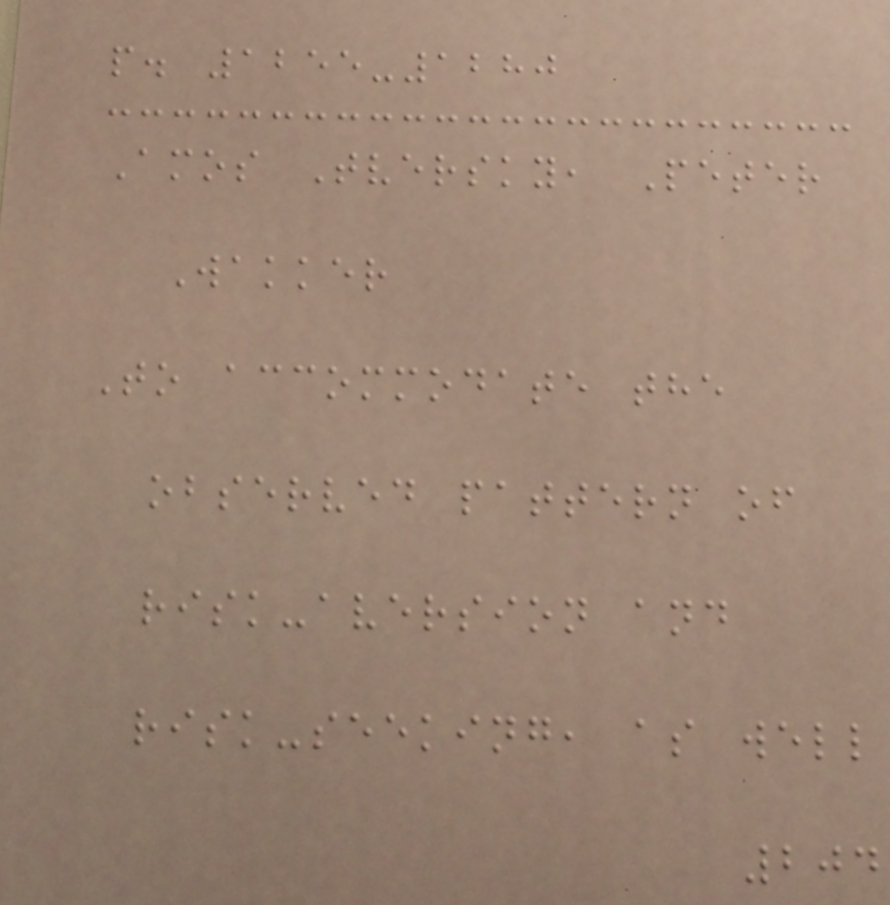p. 1255-1280
Amos Tversky, Peter
Wakker
To accommodate the
observed pattern of
risk-aversion and
risk-seeking, as well
204
